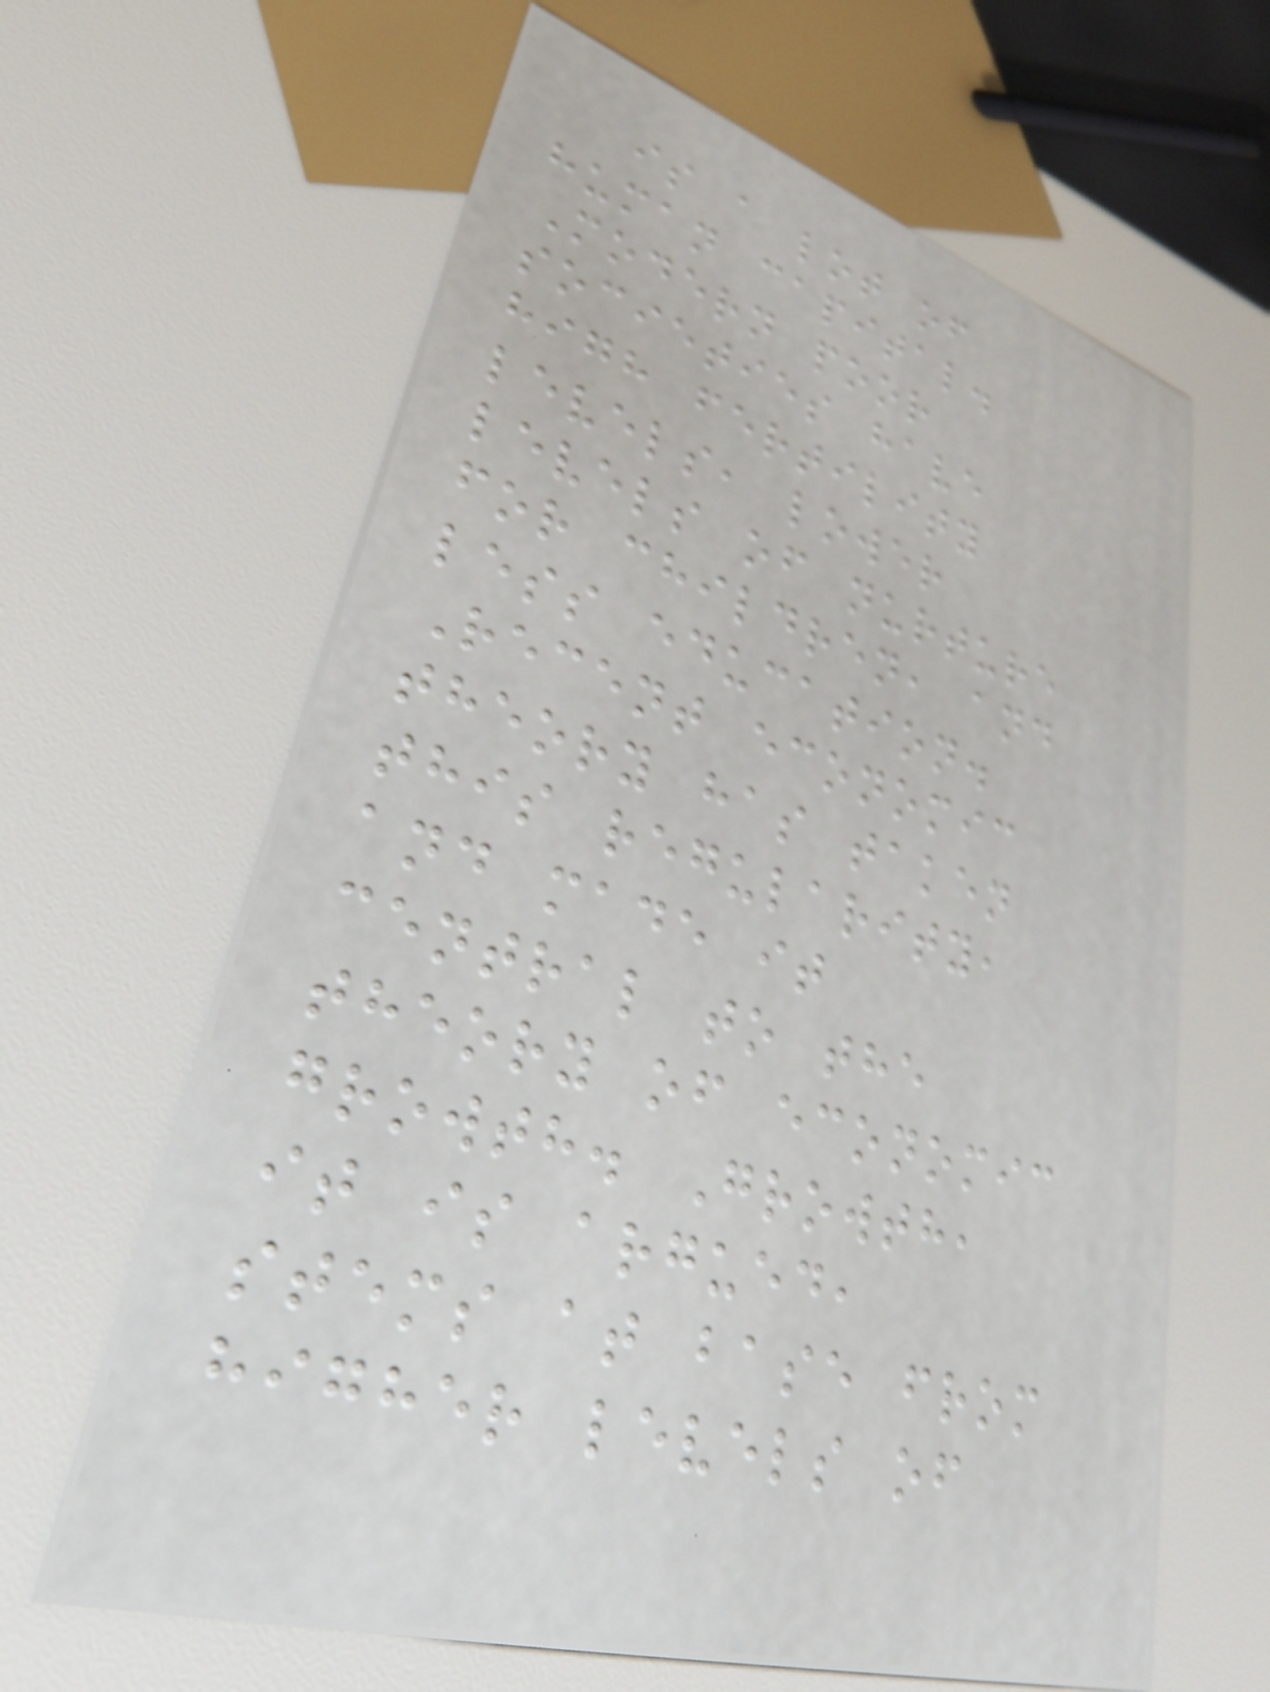is a lot of
human capital.
Modern poor
societies have
high fertility
levels, lower
levels of nurture
for children, and
less education.
Recent economic
theory has taken
this regularity,
and made it
central to the
theory of economic
growth. Growth,
it is argued,
stems at base from
higher levels of
